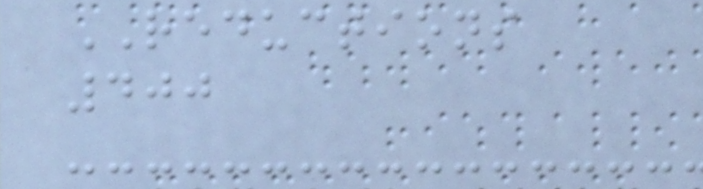REDUCTIONS
400
